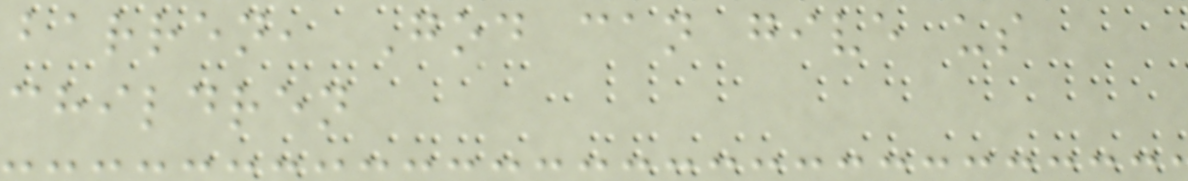barren, God can give us
children
